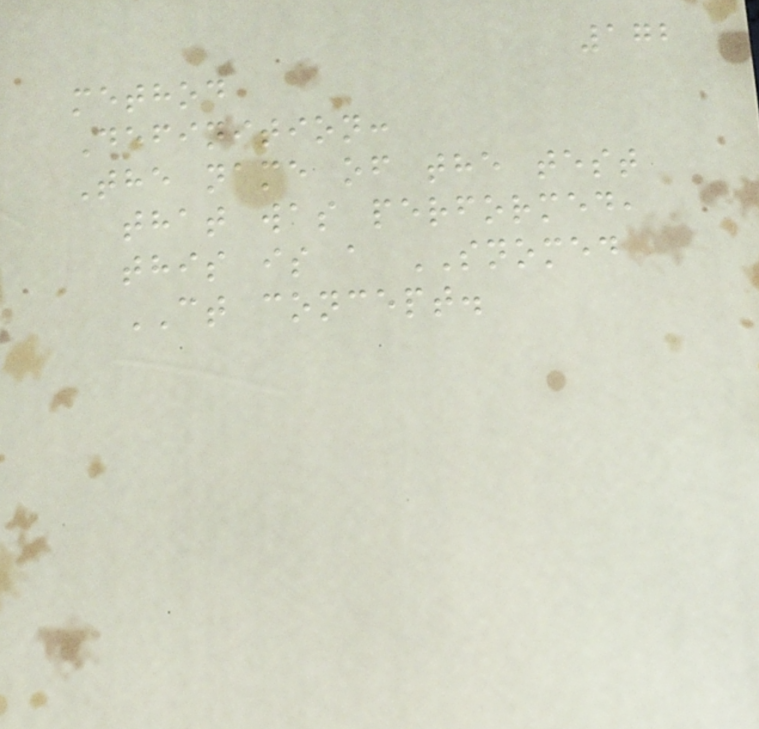172
method
Definition:
The name of the test
that was performed,
this is a SNOMED
CT concept.
